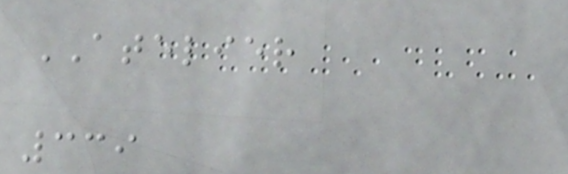ATELIER
339
